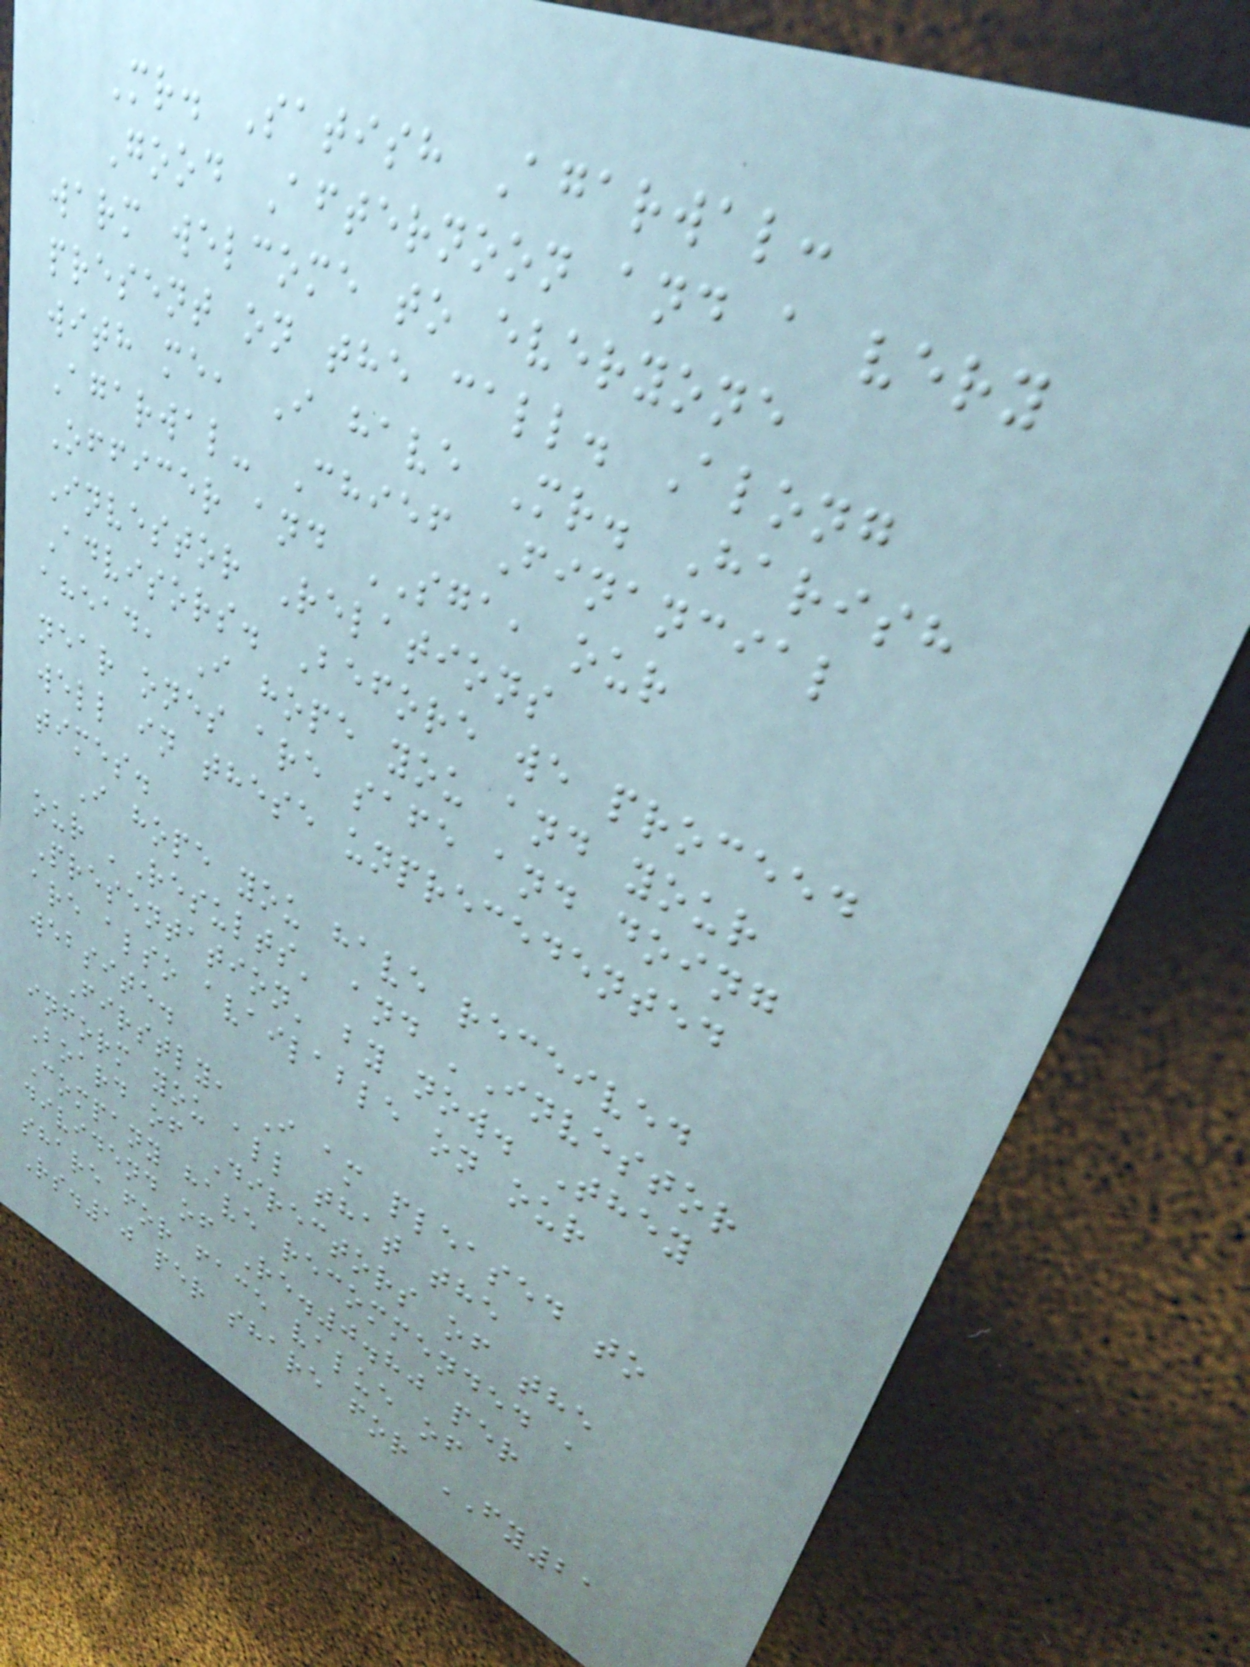Mr. Satish Agarwal:
Good Afternoon and a very
warm welcome to everyone
present on the call. Along
with me, I have Mr. Harish
Agarwal- Chief Financial
Officer and SGA, our
Investor Relations
Advisors. Before we proceed
ahead, I hope you and your
near ones are safe and doing
well in these unprecedented
times.
I hope you have received
our 'Results' and 'Investor
Presentation' by now. They
are also available on our
website.
Firstly, I am pleased to
inform you all that the
Board of Directors of the
Company have recommended a
dividend of Re.0.80 per
share for face value of
Rs.10 per share for FY21
